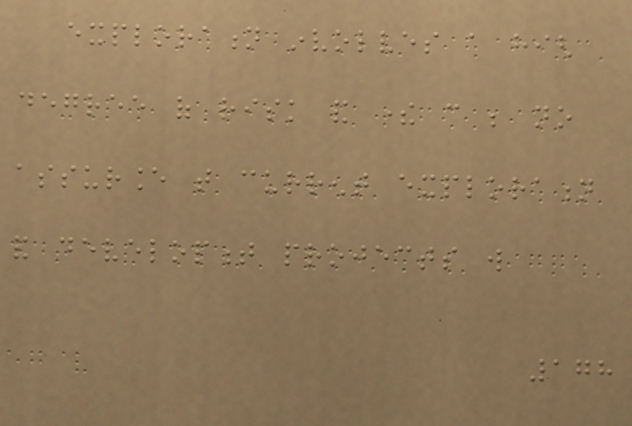exploration involves a high
degree of risk and there can be no
assurance that current exploration
and development projects will
178
